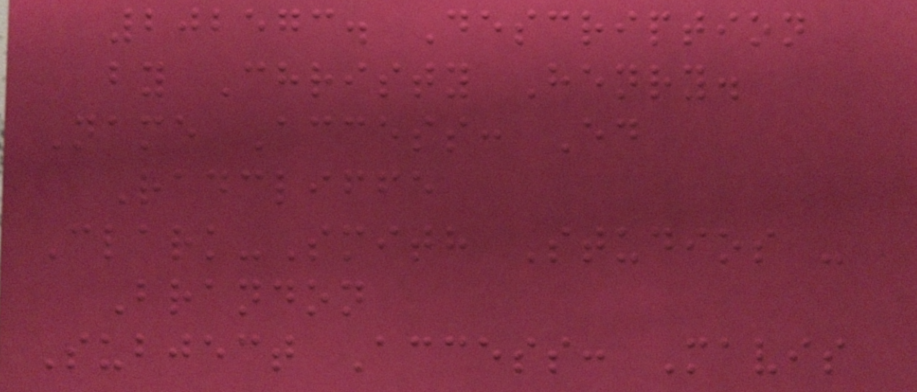202573. Description
by Christy Henry.
Name Access: Ed
Radcliffe
Clark-Smith Studios -
Brandon
Subject Access: Mavis
